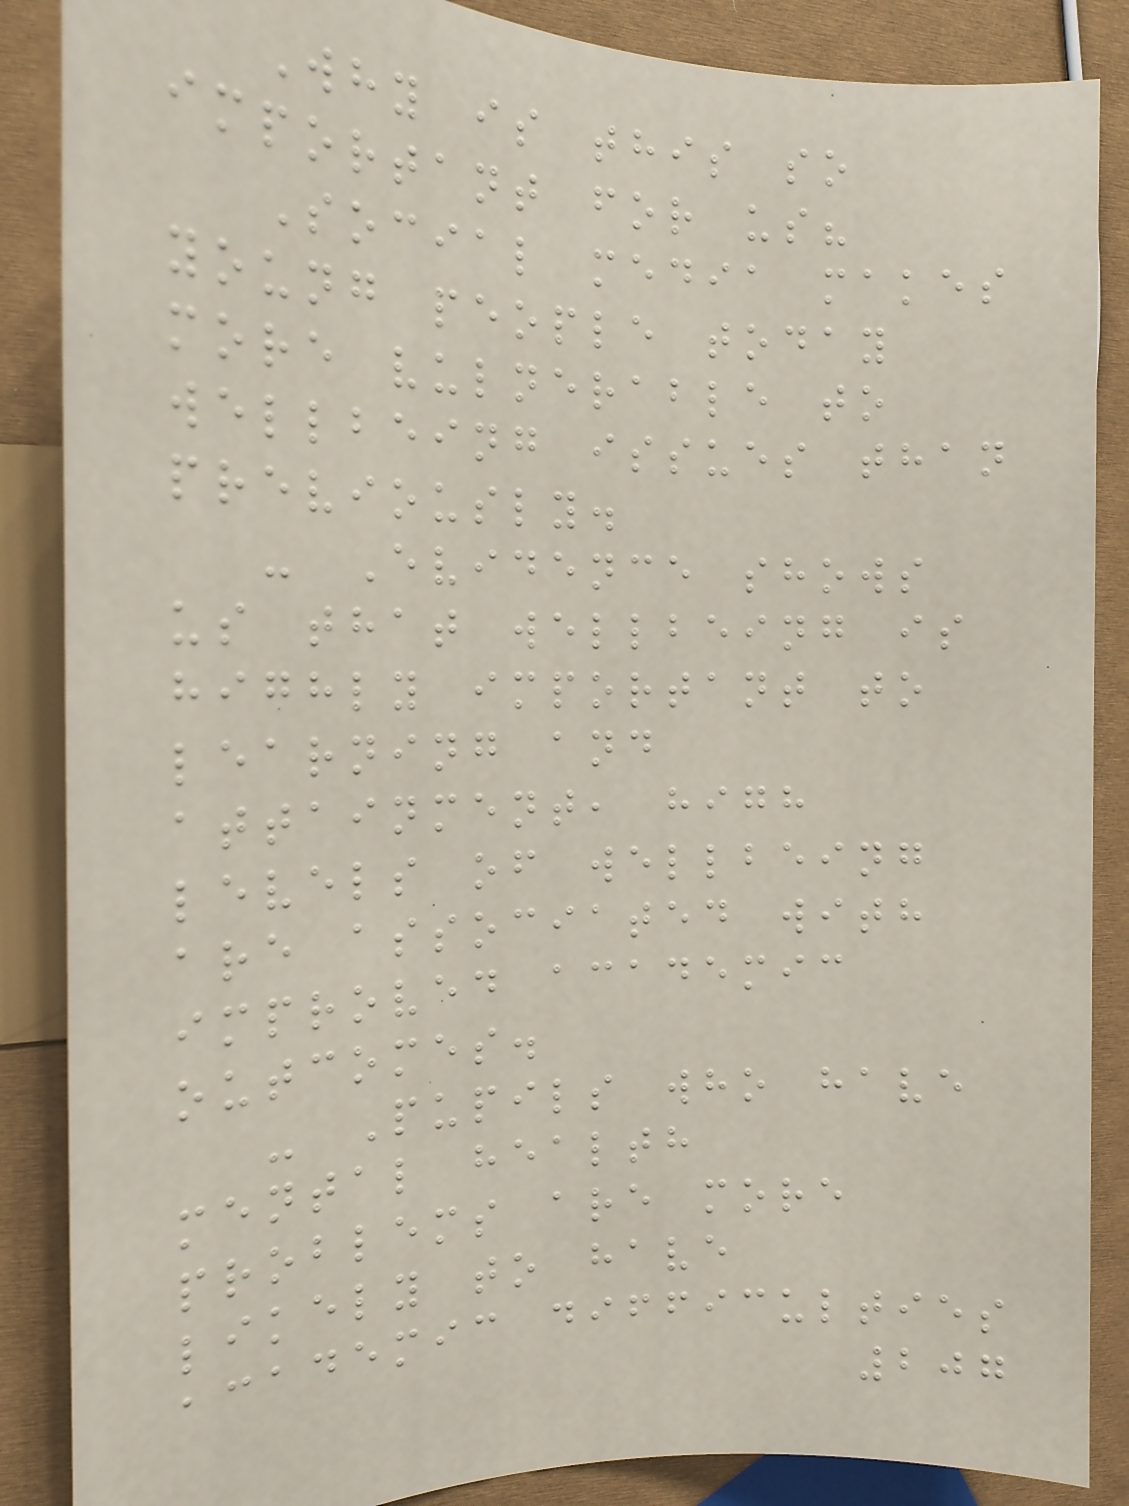Why is this so
important for us?
Social media makes
young people today
more vulnerable to
wellbeing issues than
previously.
- Evidence shows
us that wellbeing is
highly important to
learning and
attainment, high
levels of wellbeing
are associated with
improved academic
outcomes.
- Pupils who have
mental health
problems are more
likely to have
academic difficulties
207
